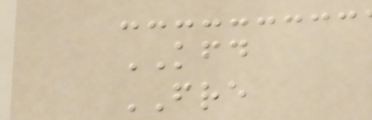KFD
FRE
